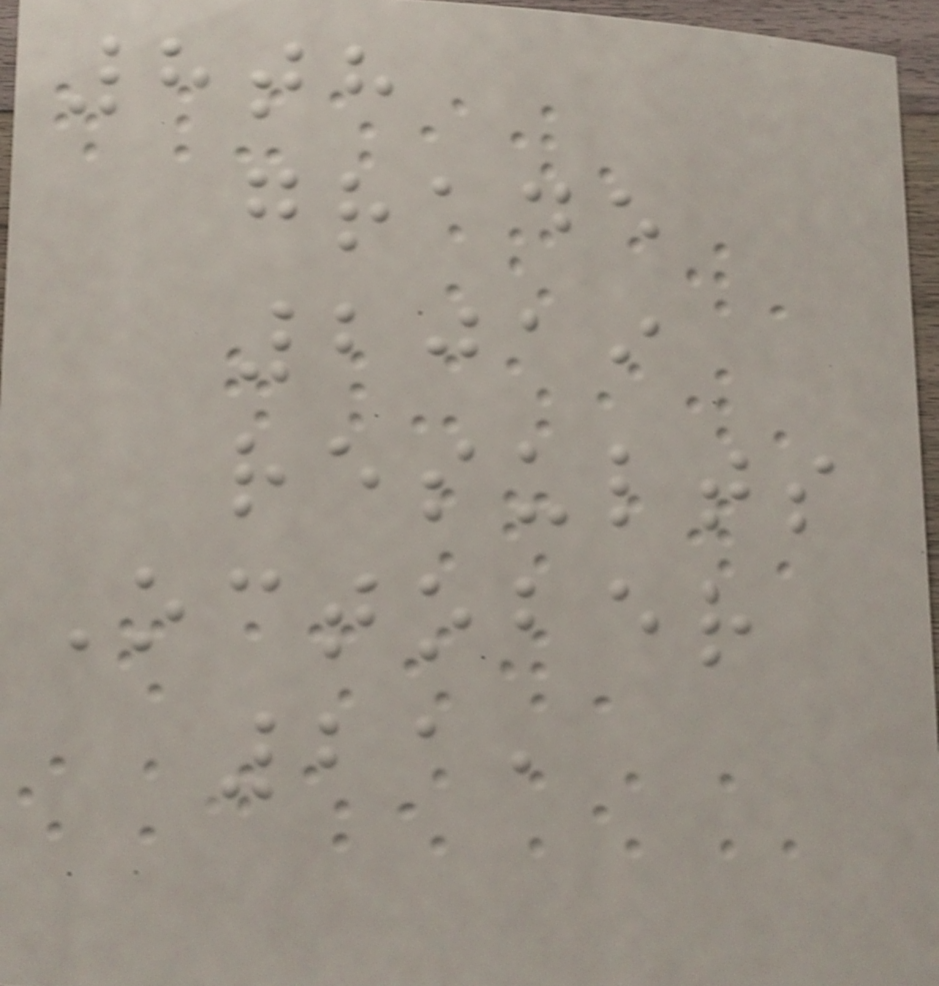8th
grade
2019
results
October
21,
